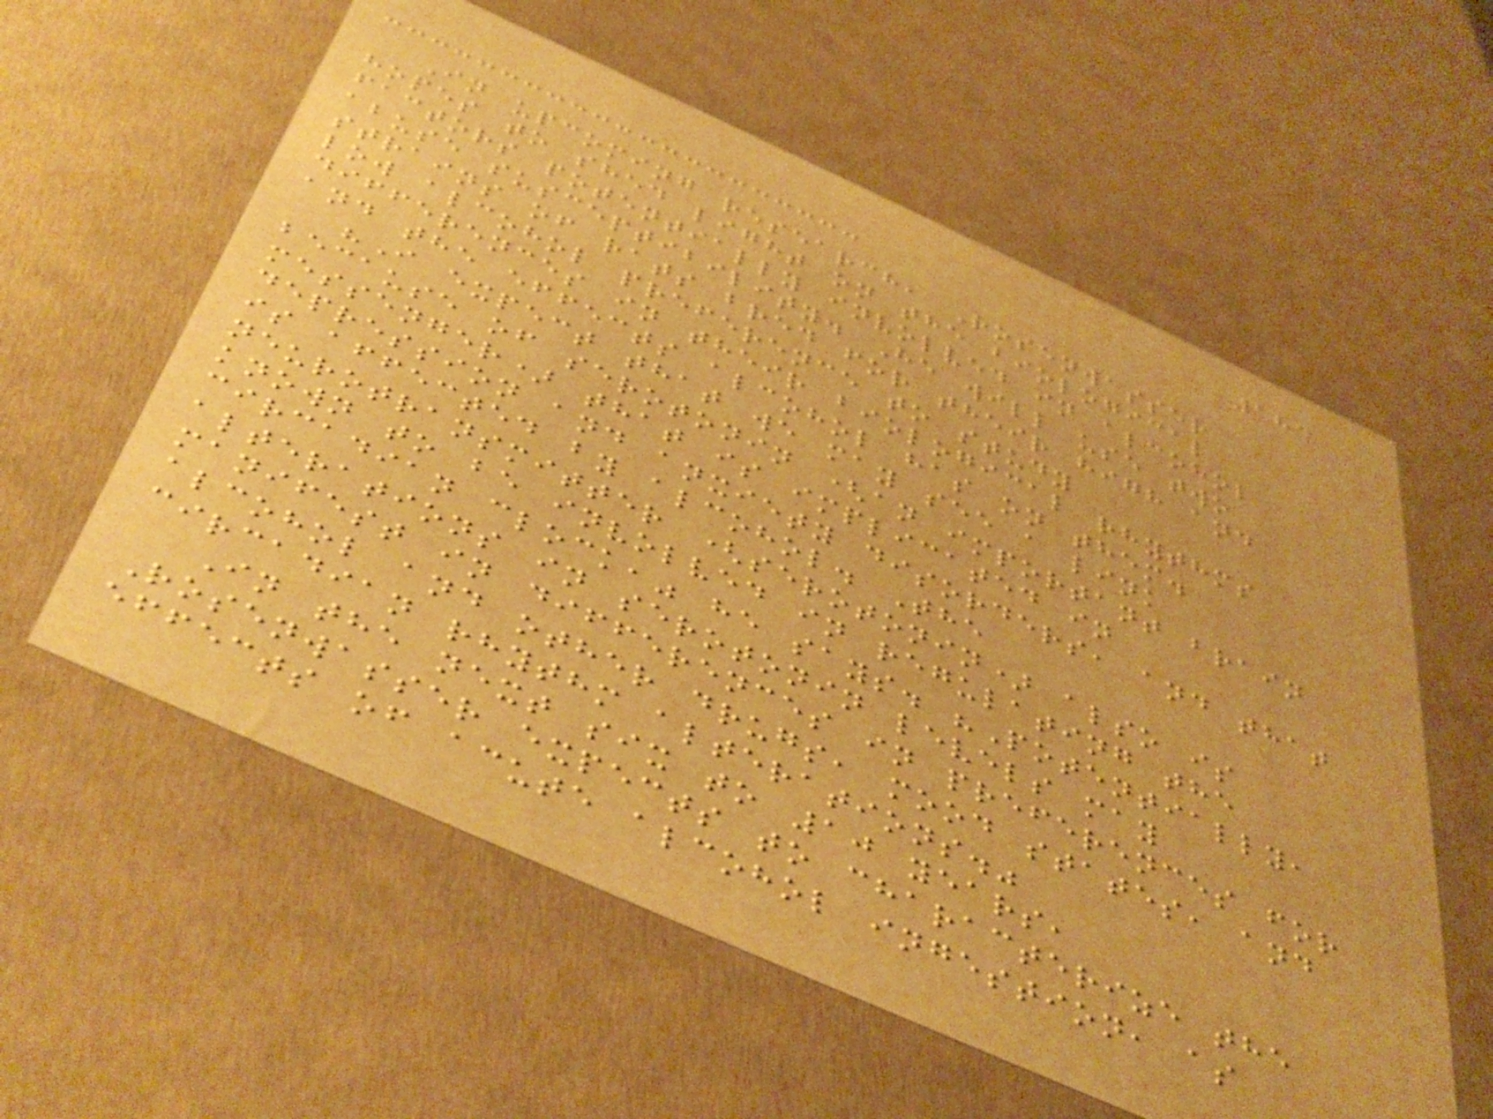183
In upcoming research, Rosenwasser
hopes to shed light on the biological
factors potentially involved in alcohol
abuse susceptibility. He will use two
strains of rats bred for their high and
low alcohol preference to study
differences in their biological rhythms
and the effects alcohol has on them.
"I expect that we may see a link
because of serotonin (an important brain
messenger) that is implicated in
depression and anxiety disorders, and that
is affected by alcohol. The
neurotransmitter (serotonin) also is
known to be involved in regulating the
circadian clock," he says. "Potentially,
alterations in serotonin levels may
manifest in differences in preferences for
alcohol and other drugs, mood states, and
circadian rhythm alterations."
In the next six to 10 years,
Rosenwasser expects to characterize the
effects of acute alcohol ingestion, as
